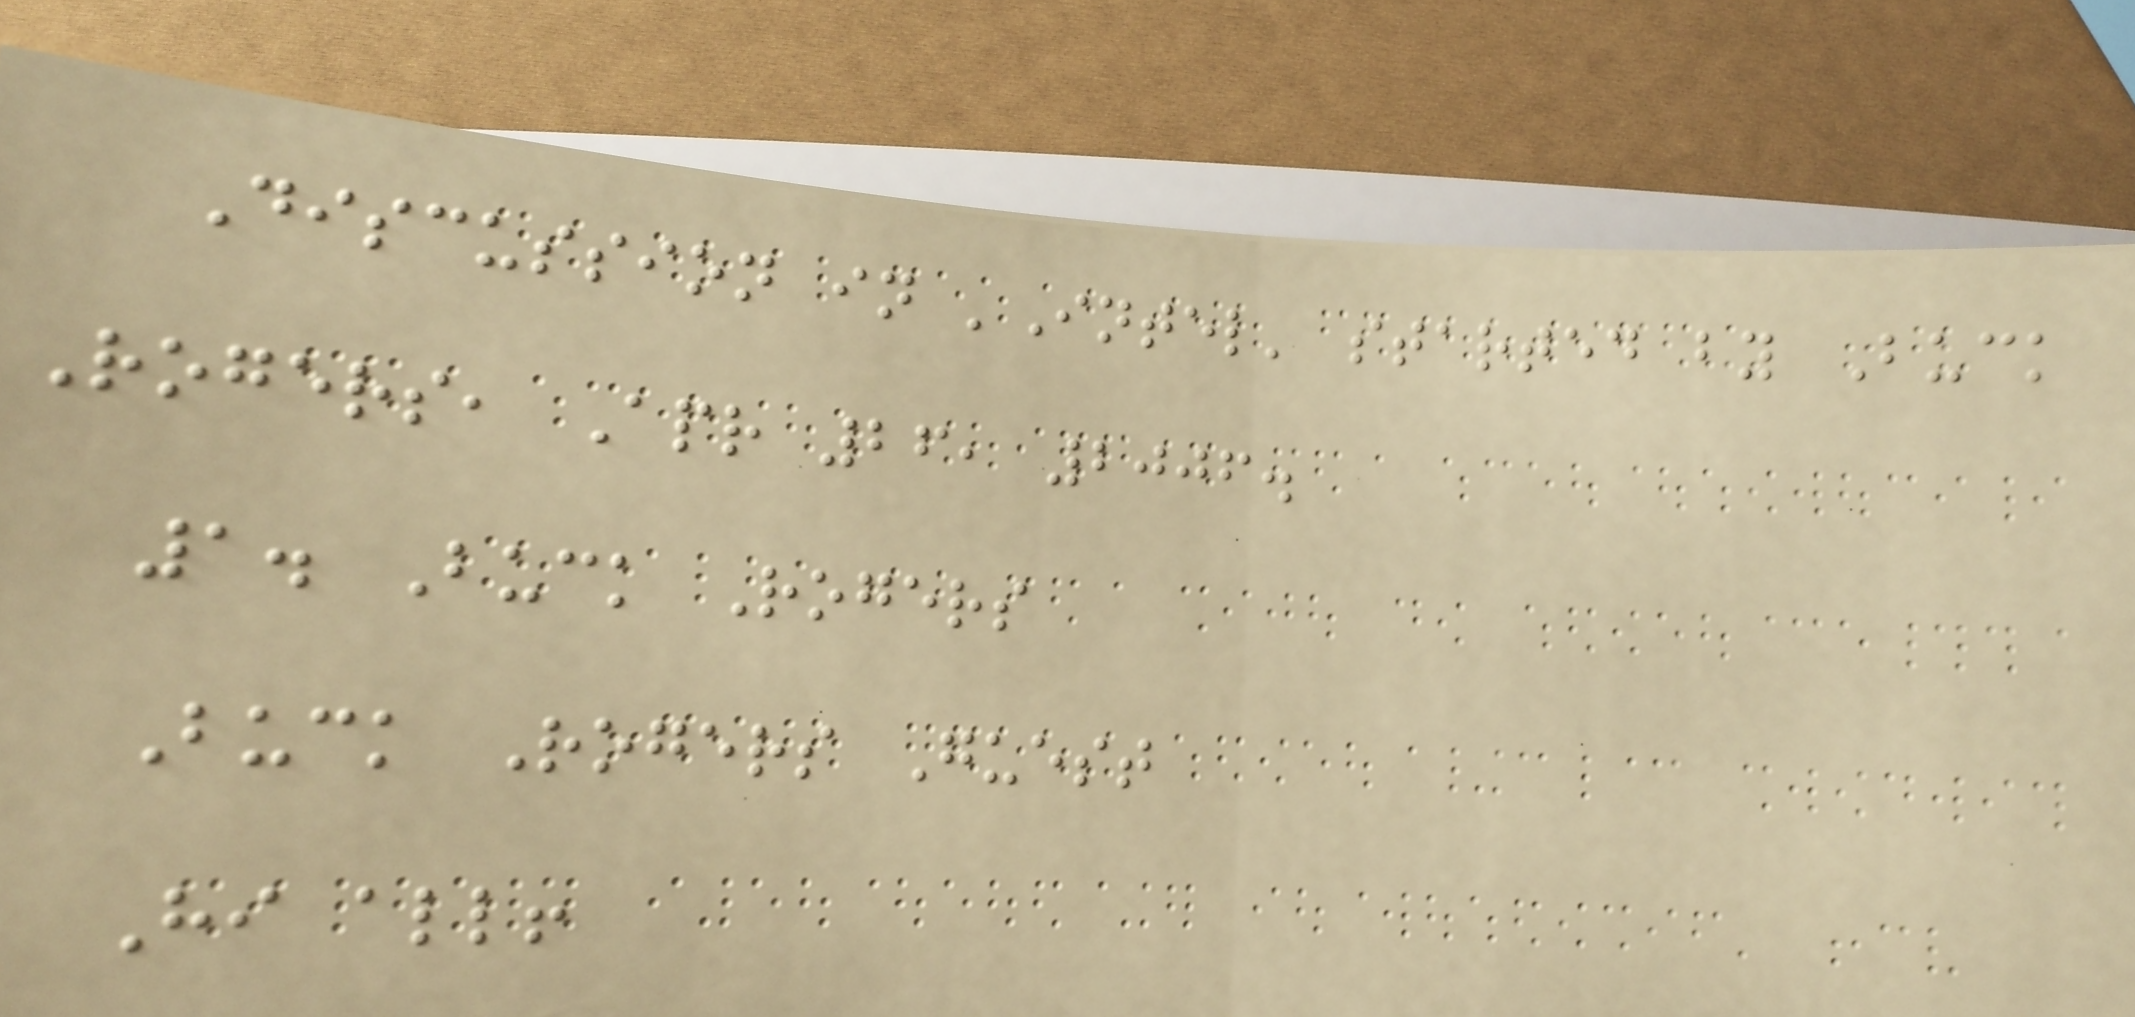Discussion in 'Intel' started by Buck
Rogers, Apr 26, 2006.
1. Buck Rogers
Buck Rogers Guest
Hi all!
